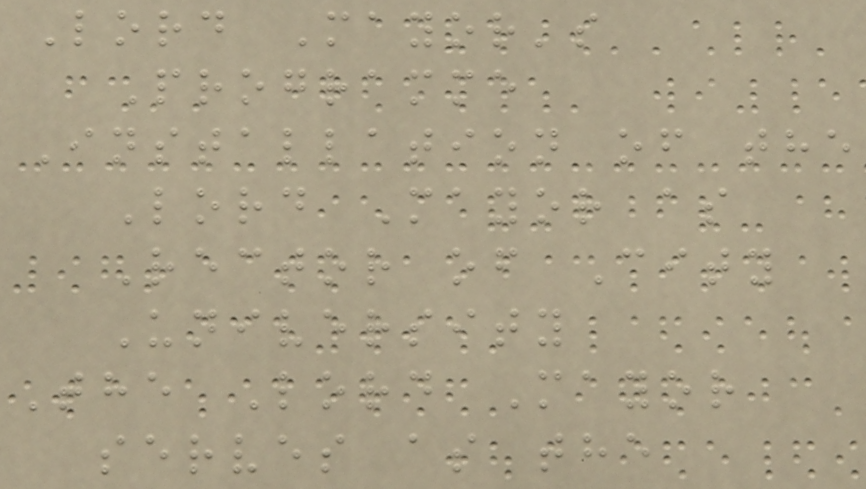Lord Mayor's
Programme
Installation of the
Lord Mayor as
Rector of City
University
The Lord Mayor
serves as the
